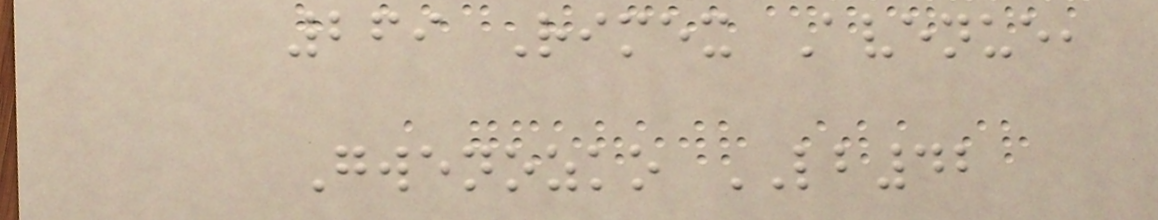269 Rimex Avenue,
Gwenozko LB42
